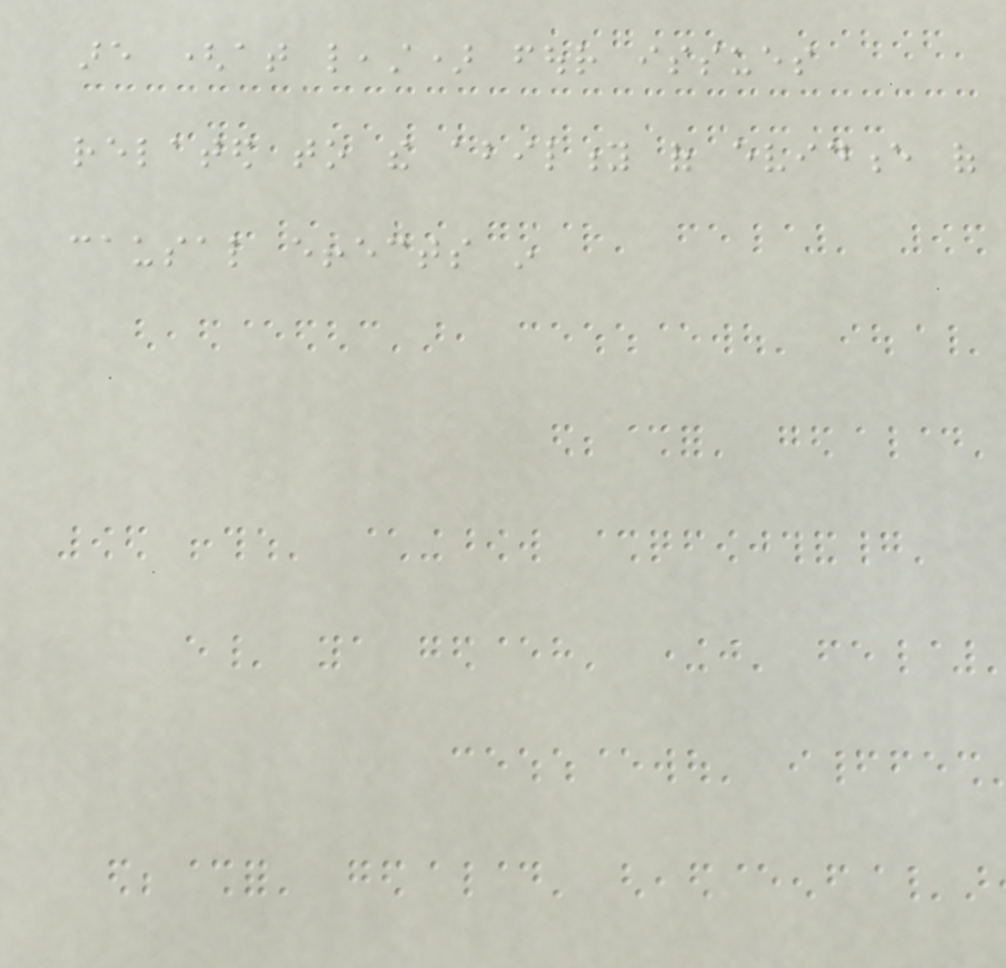are (at least) four issues
related to the ability of evidence of
causal effects in
